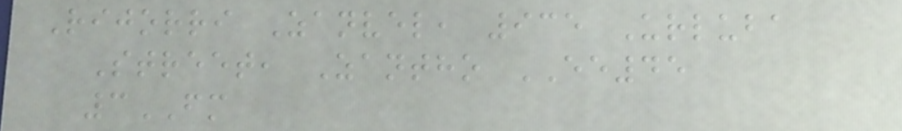Rijorri Zanvel, 935 Urluba
Street, Zantho EE45
3FM
